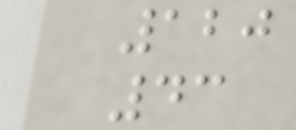120
43
